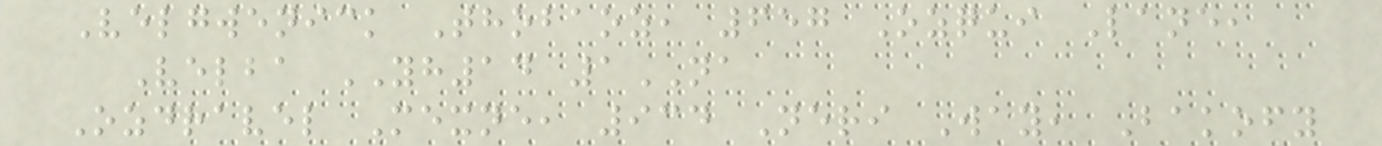Velgwenick Thobaoz, 657 Ozqui Lane,
Velba YH14 1NA
Ozdravel Mexne, 934 Neri Way, Bakofy
